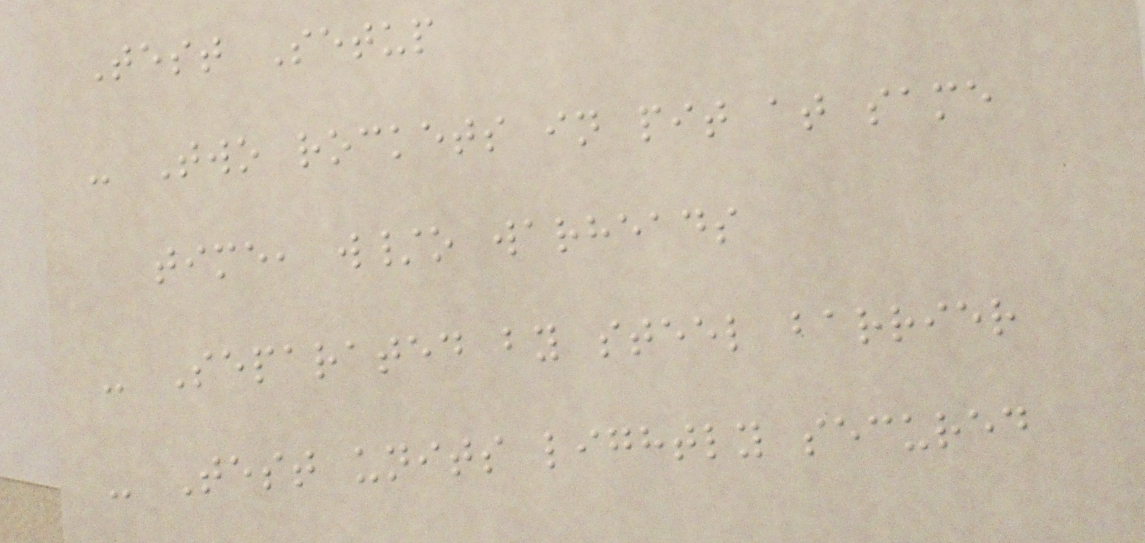Test Setup
- Two rockets in pit at same
time, w/o warheads
- Separated by steel barrier
- Test units lightly secured
